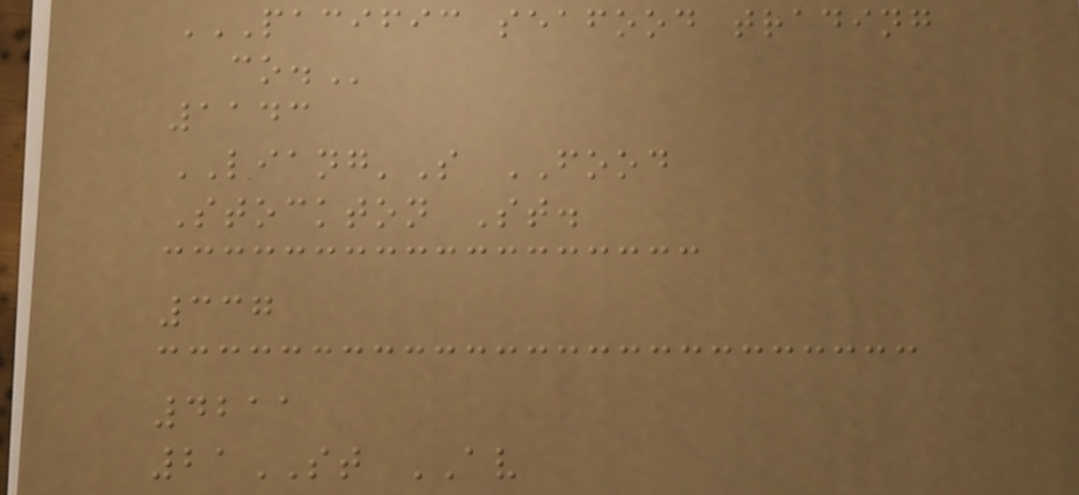PACIFIC SEAFOOD TRADING
CO.
1143
LIANG'S FOOD
Stockton St.
337
4211
21ST AV
